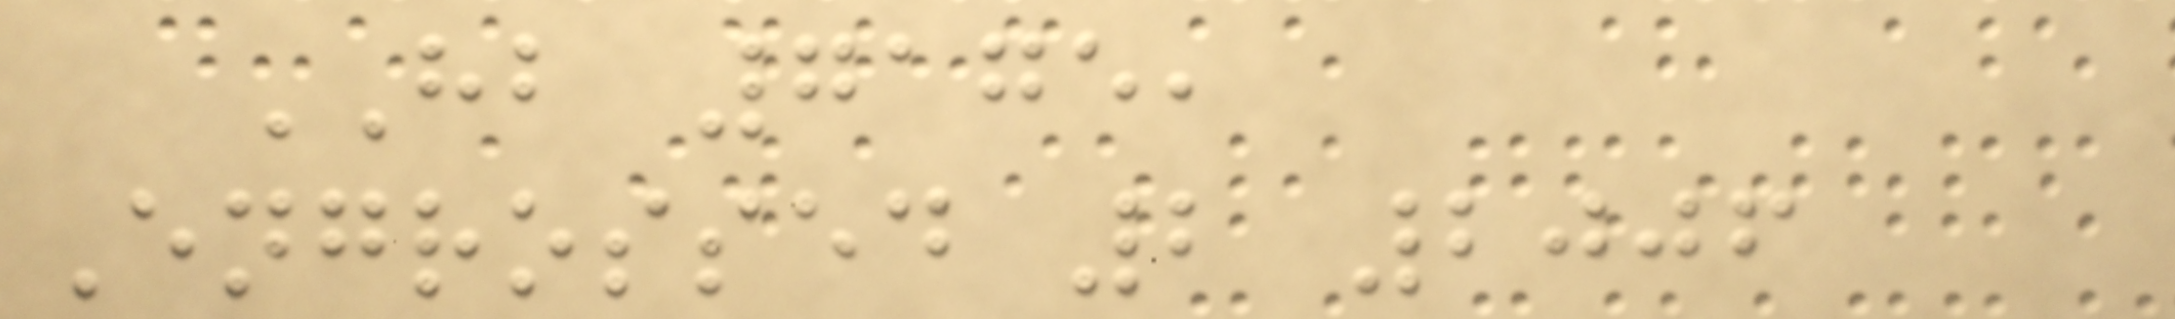HB 7175,
Engrossed 2 2006
